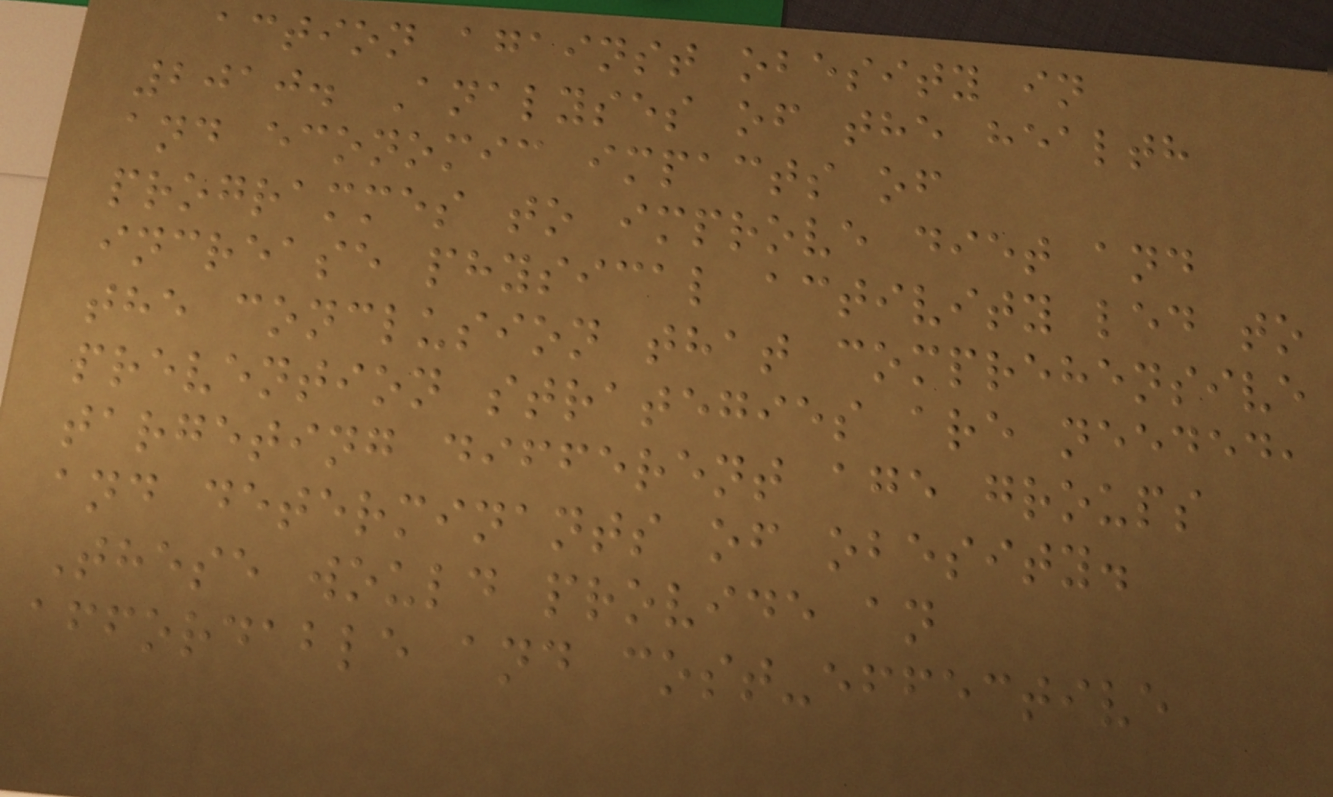action against obesity in
2010. Analyses of the health
and economic impacts of
programmes to improve diet and
increase physical activity led to
the conclusion that comprehensive
prevention strategies are needed,
targeting different age groups
and determinants of obesity.
These would provide an
affordable and cost-effective
